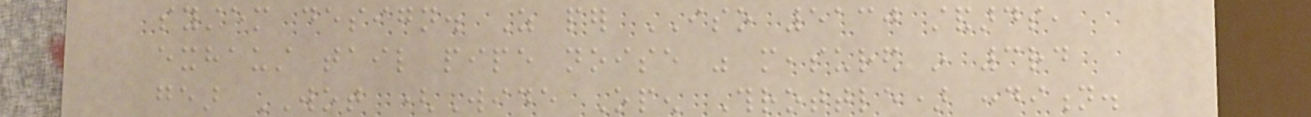system design. As per ISO 5130 standards,
exhaust tail pipe noise was measured in 3rd
gear WOT (Wide Open Throttle) condition.
